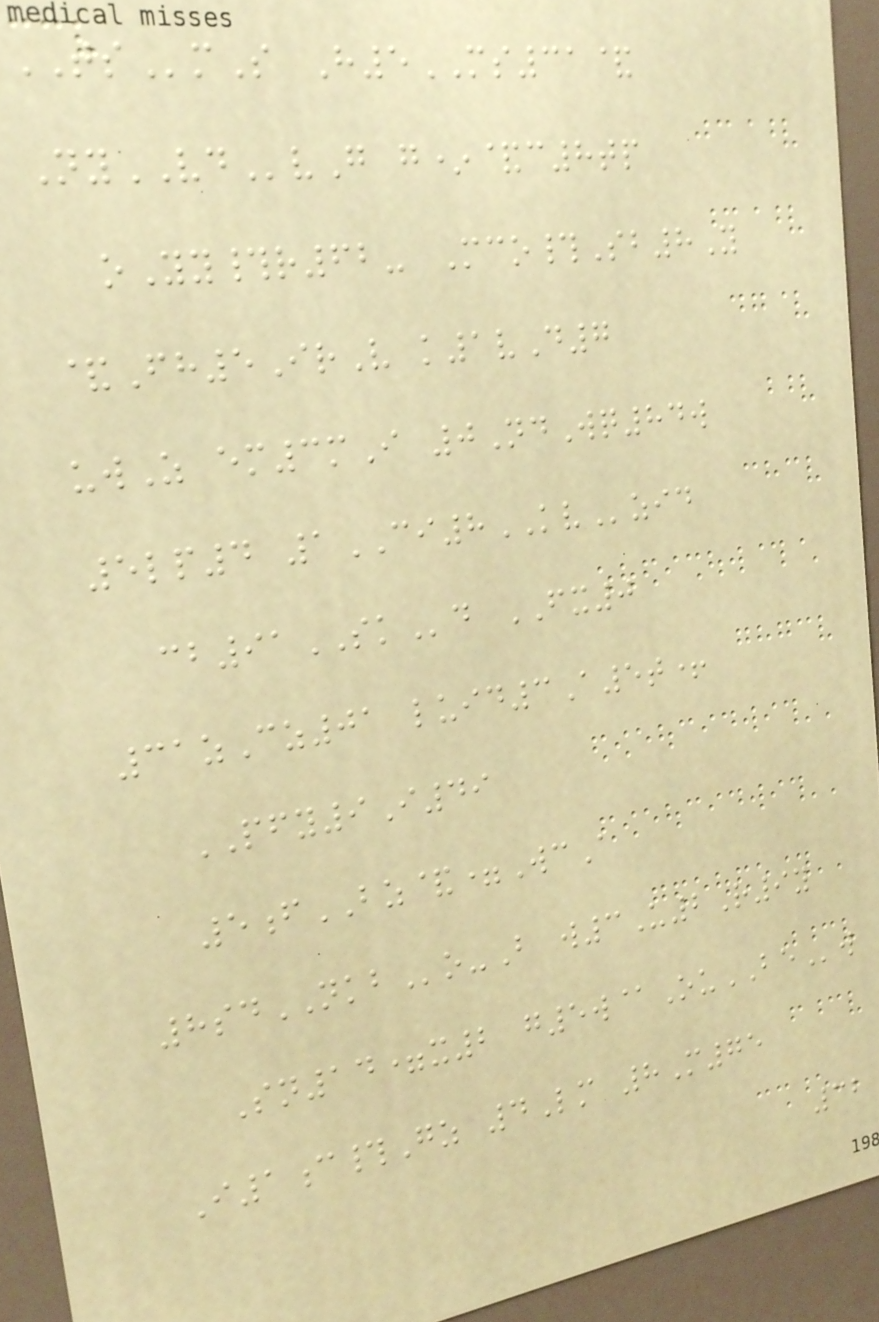TSmS H5MS31&
NyVDvG g*&c8tp
oYy#r62- Mco#Sb8Y
&Fh5IrV k1vD7
uwZ em3mI 0NdWq84w
5lp4 1CI8KVzid
cb91SKd FX0
31zCz01 luid3A5t+
PFY9I49
5fBZ&=WcA
8sdNKBo-B w3U2R9y
Sn14=x2 g5w@OuBEw
I1c#Gz 4Lm 8M75
32
